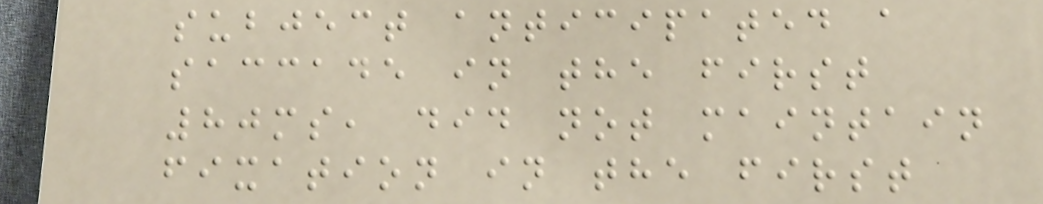subject anticipated a
saccade in the first
80ms, did not maintain
fixation in the first
